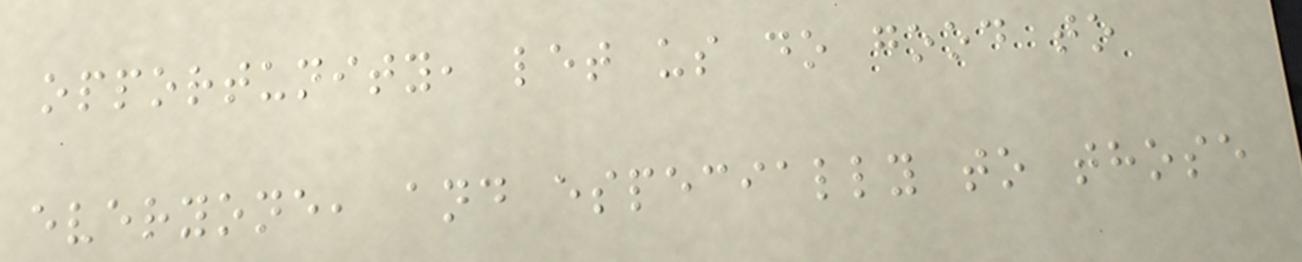opportunity, let us do good to
everyone, and especially to those
